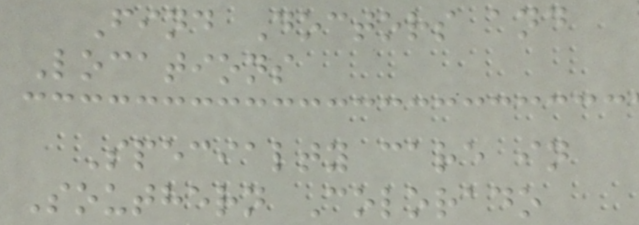Find Doctors and
Locations
Specialty care in
Southern Colorado
